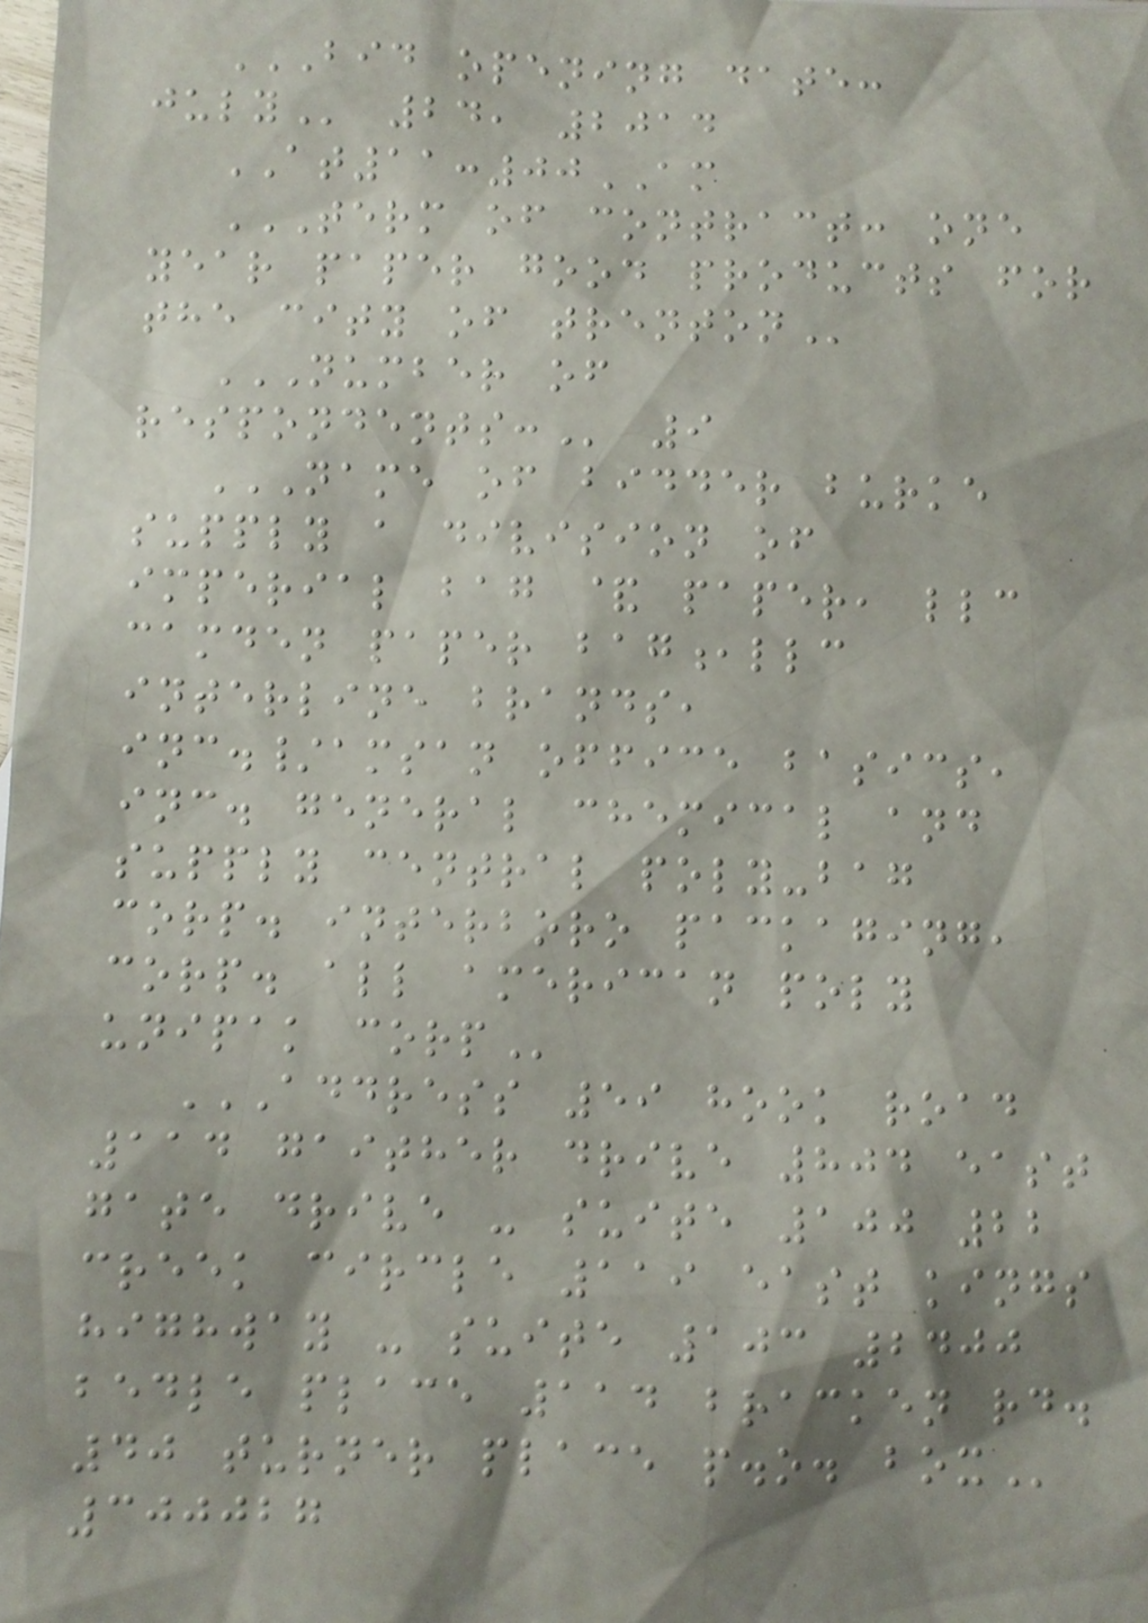BID OPENING DATE:
JULY 24, 2014
AT11:00AM
TERM OF CONTRACT: ONE
YEAR PAPER GOOD PRODUCTS FOR
THE CITY OF TRENTON
NUMBER OF
RESPONDENTS: 9
NAME OF BIDDER BURKE
SUPPLY A DIVISION OF
IMPERIAL BAG & PAPER, LLC
CAMDEN PAPER BAG,LLC
INTERLINE BRANDS,
INC./AMSAN OFFICE BASICS,
INC. GENERAL CHEMICAL AND
SUPPLY CENTRAL POLY-BAG
CORP. INTERBORO PACKAGING,
CORP. ALL AMERICAN POLY
UNIPAK CORP
ADDRESS 59 HOOK ROAD
114 GAITHER DRIVE 804 EAST
GATE DRIVE - SUITE 100 22
CREEK CIRCLE 119 EAST KINGS
HIGHWAY - SUITE 103 2400
BEDLE PLACE 114 BRACKEN RD.
40 TURNER PLACE P.O. BOX
300027
